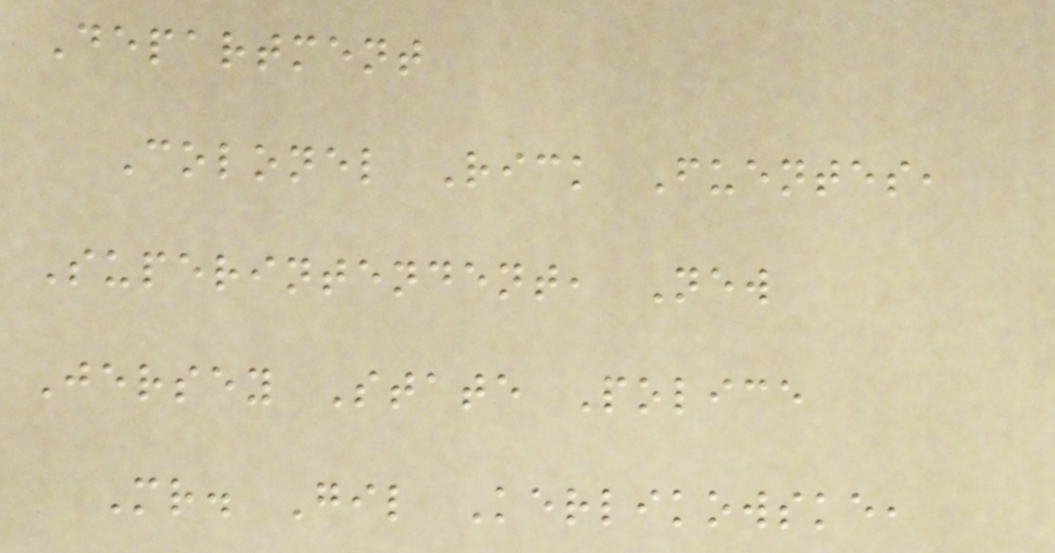Department
Colonel Rick Fuentes,
Superintendent, New
Jersey State Police
Mr. Gil Kerlikowske,
